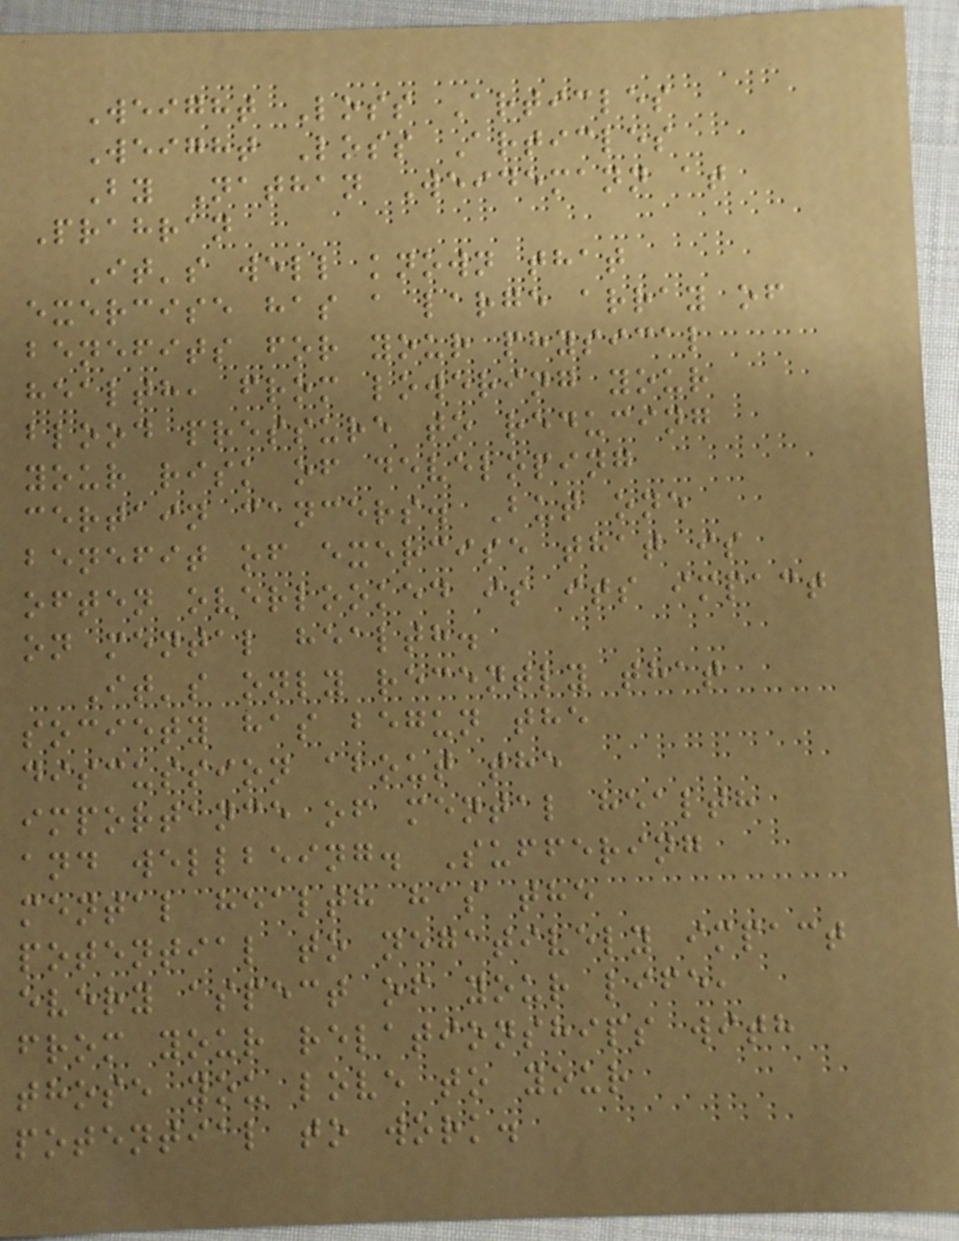Weight Loss Articles
Weight Loss Articles
By Nathan Weidemann at
Prahran
It's well known that
exercise has a large array of
benefits for your physical
health, from lowering your
blood pressure to reducing
your risk of developing
certain cancers. But one
benefit of exercise that is
often overlooked is its impact
on mental health.
It's only recently that
society has begun the
discussion about the
importance of mental health
and wellbeing. Suffering
mental health has the
potential to negatively impact
every aspect of your life,
from your relationships with
those you love to your
potential to work.
